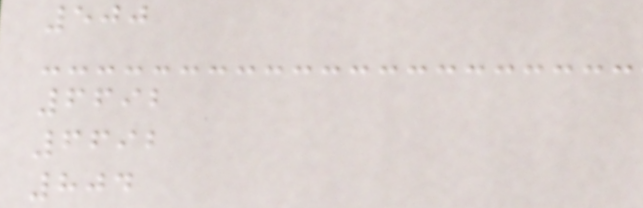500
6692
6692
804
